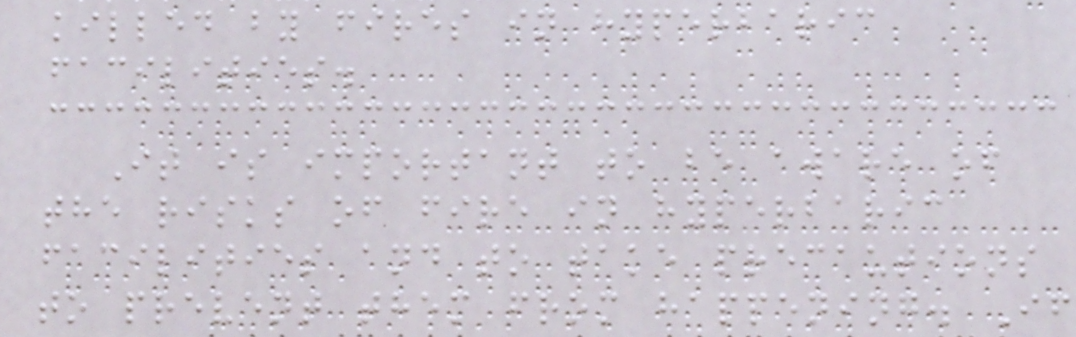killed by fires in hyperbaric
facilities.
It is important to be aware of
the risks of fire in hyperbaric
facilities and to take precautions
to prevent them from happening. If
